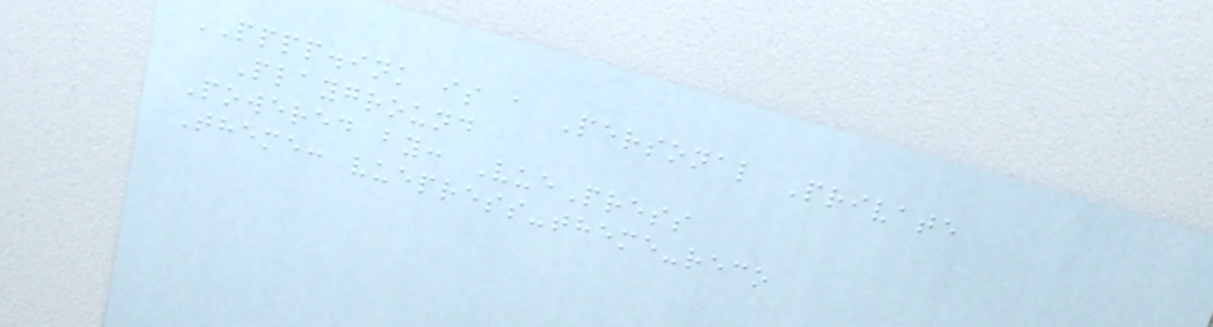PPPP.ink is a Personal Private
Playground
Powered by: VuePress
Theme: vuepress-theme-reco
